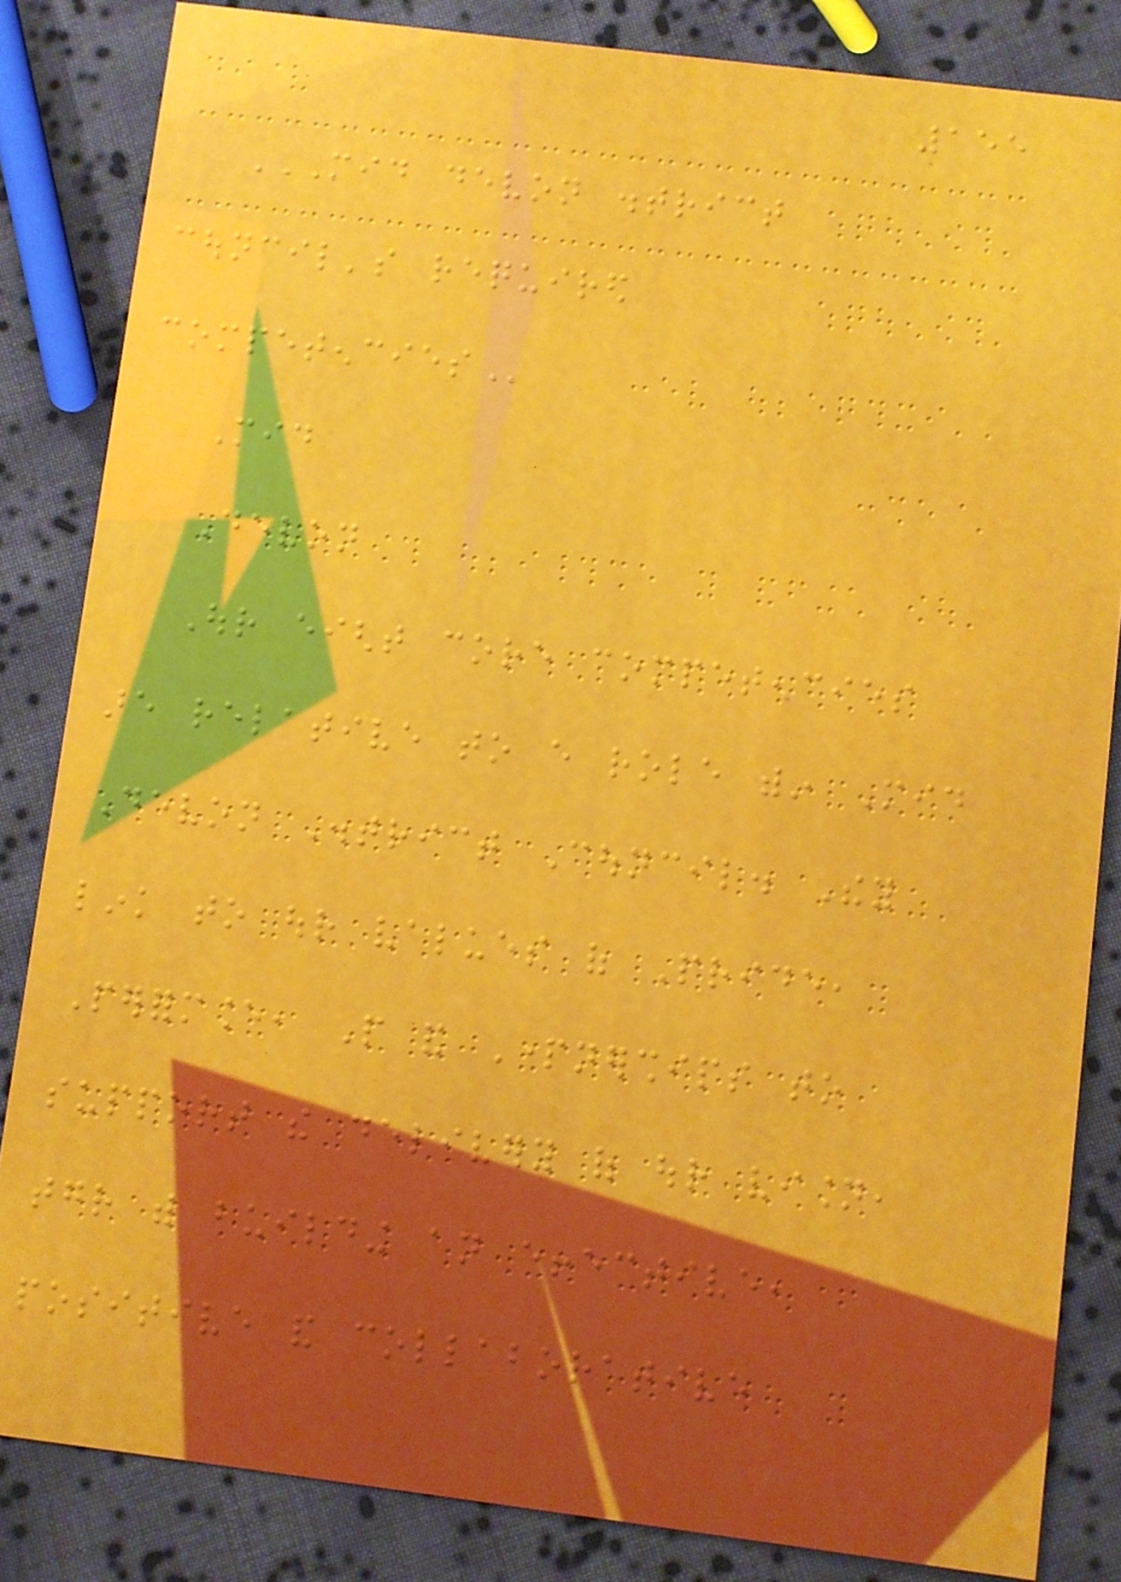155
MID DEVON DISTRICT
COUNCIL'S REQUIRED
COMPETENCIES
Mid
Devon
Our eight core competencies
are relative to every role within Mid
Devon District Council. They
link to our values of Pride,
Performance, People and Partnerships to
support the delivery of our vision,
together with building an effective,
positive and collaborative
